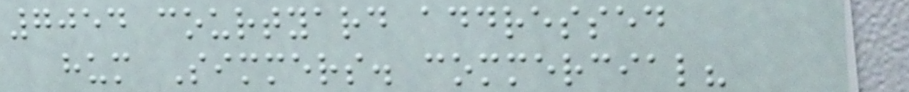7054 courtyard addressed
hum Simmers. commercial?
